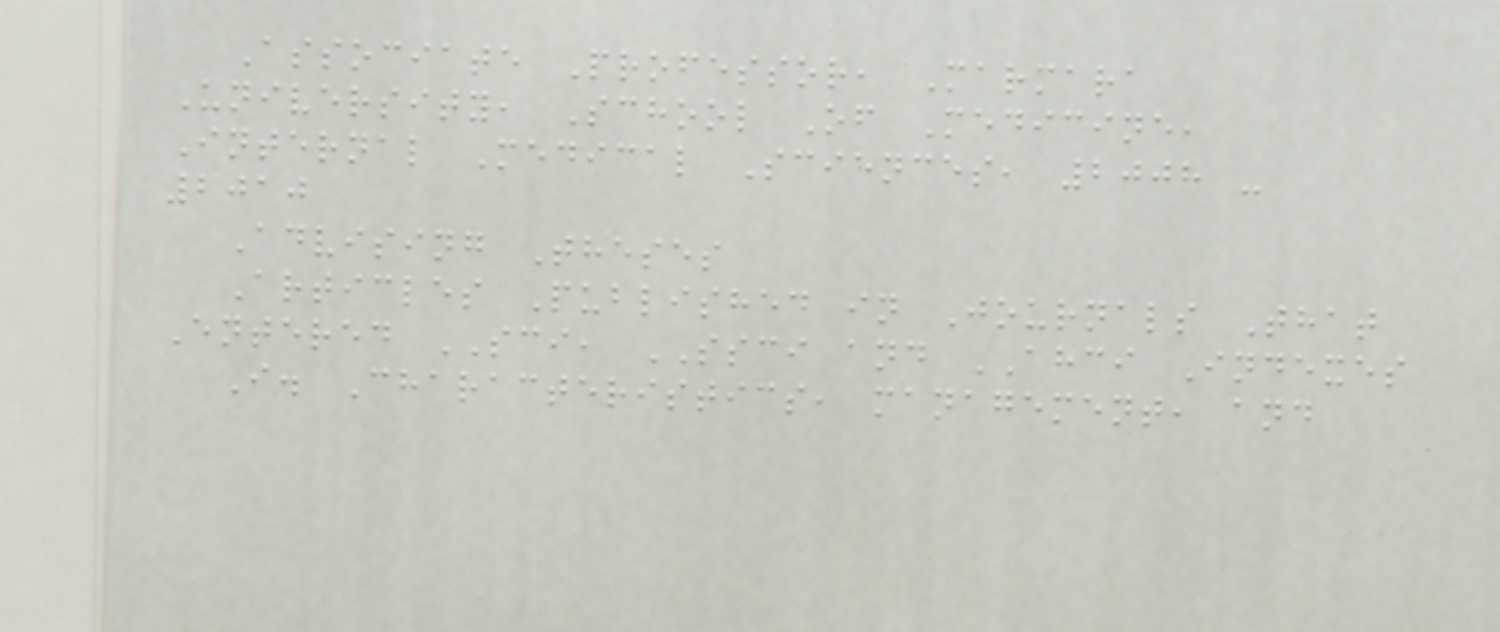Associate Professor, Marmara
University, School Of Medicine,
Internal Medical Sciences, 2008 -
2010
Advising Theses
Articles Published in Journals That
Entered SCI, SSCI and AHCI Indexes
I. Characteristics, management, and
